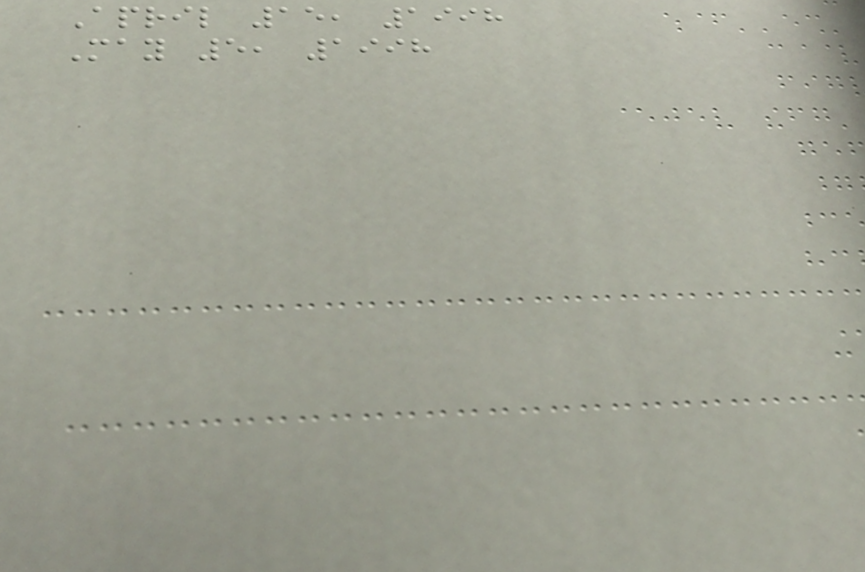April 15, 1998
May 5, 1998
